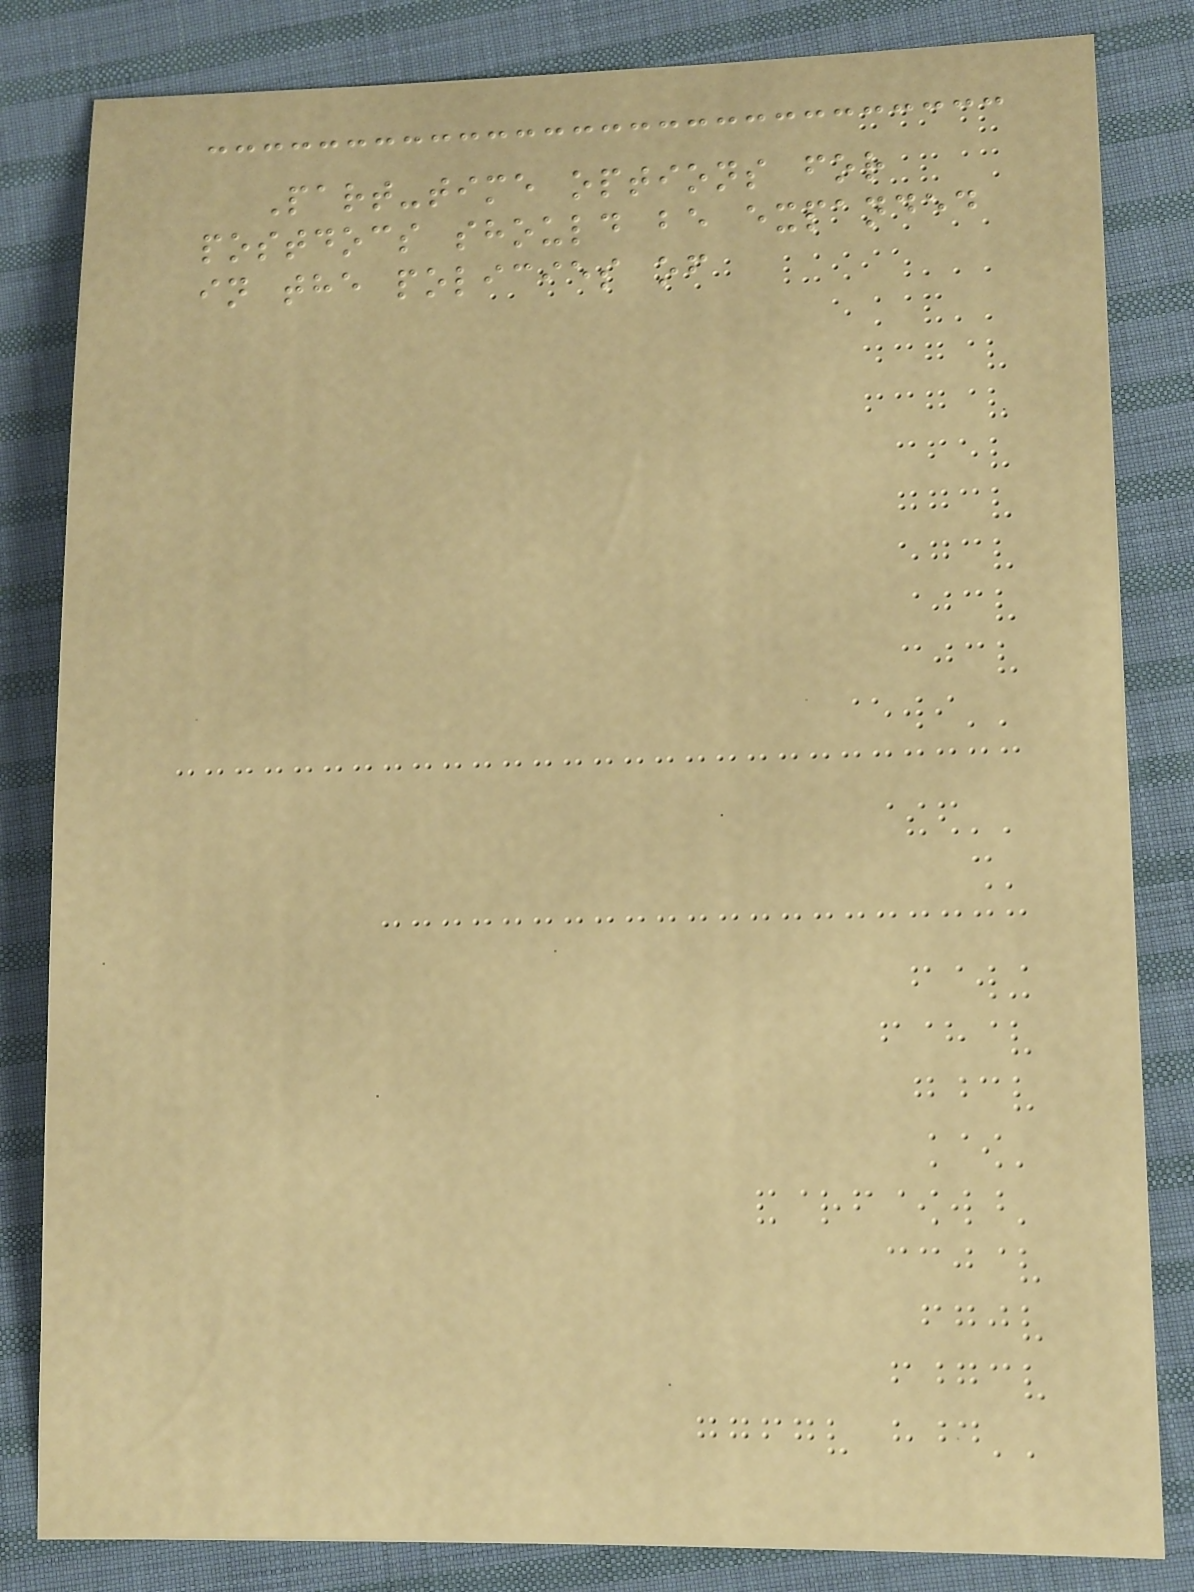Part-time options for
postdocs should be expanded
in the policies of
